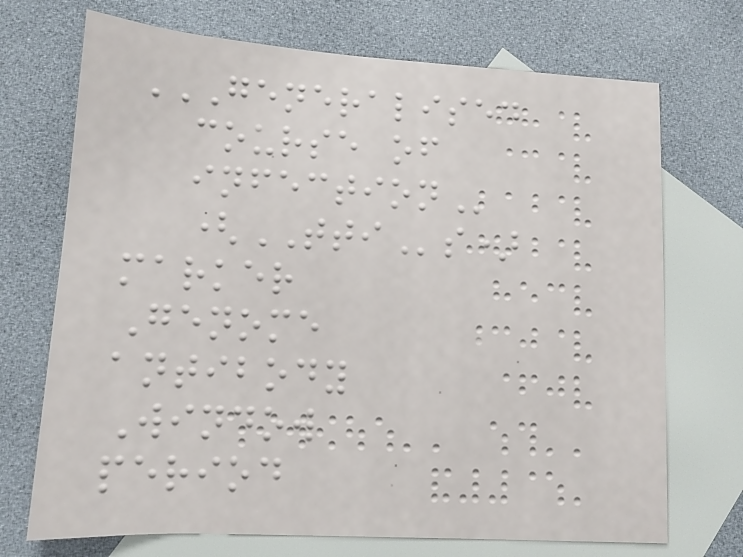GENERALISED
COURSE OF
INFECTION
(TTIs)
marker
Genome
antibody
Window
period
